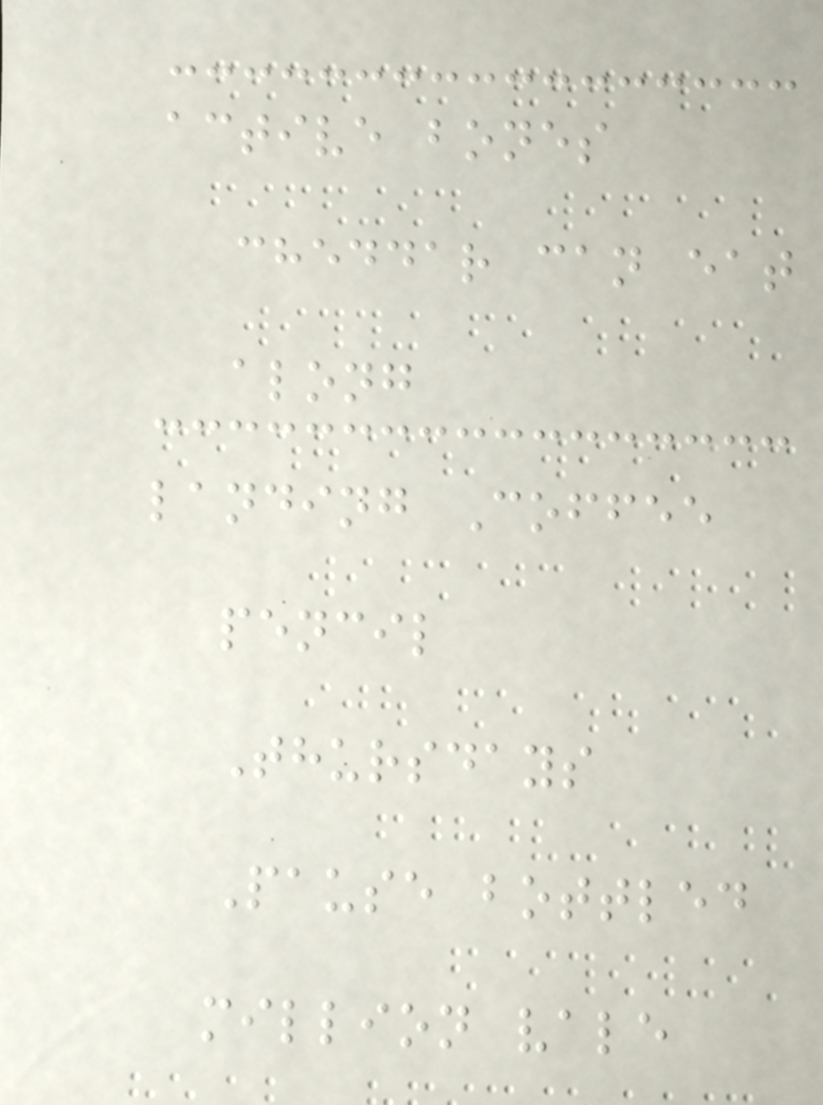active bones
cheddar can eat
along
landing Coffee
pencil
Thursdays
Pause bottled
million vale
